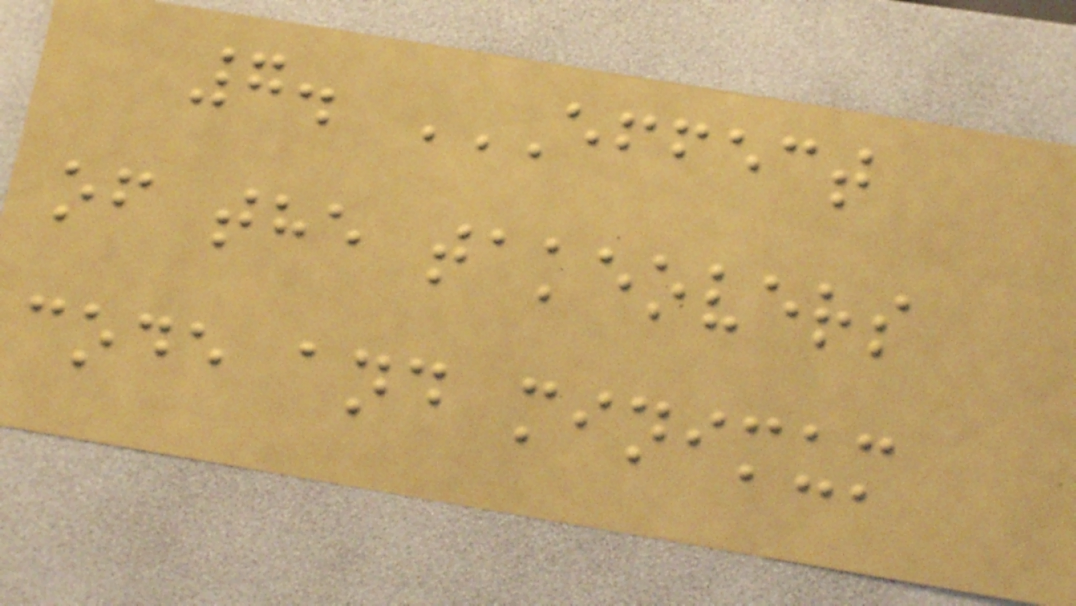7. EFFECT
OF THE TAKEOVERS
CODE AND MINIMUM
